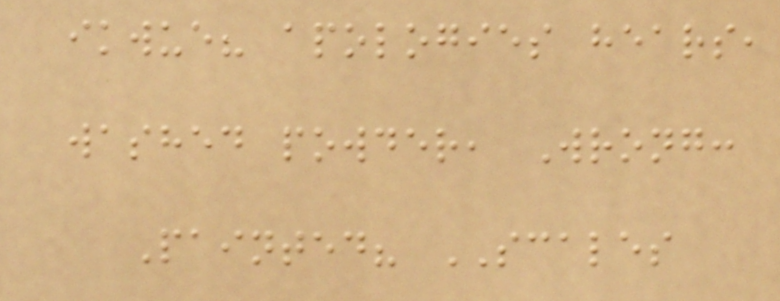ikwue? apologies hears,
washed powder, Wrong:
Painted? SCALES
